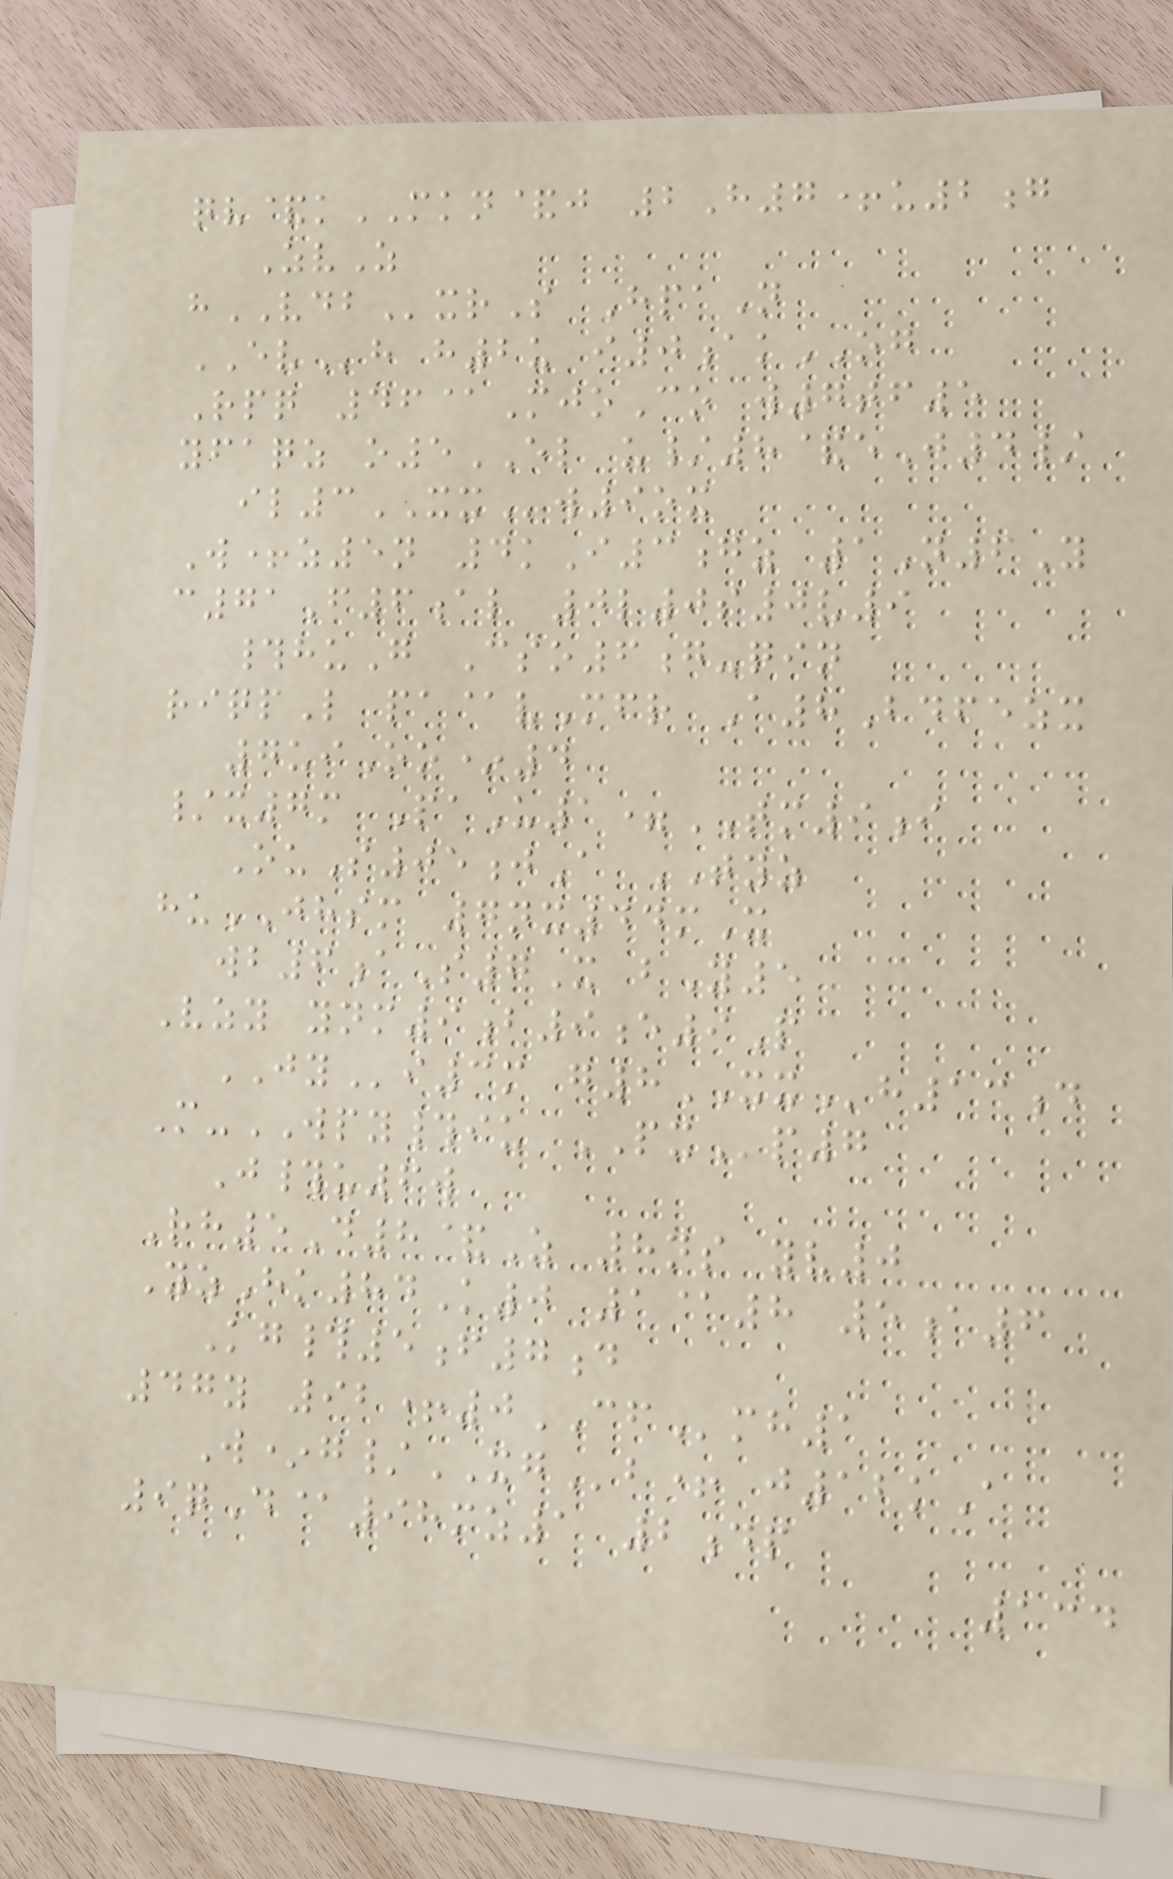qv&kMKN&j 2H7+u2g
ZvZ
hVDBxrS HpaN
EVh h2u i0akOG
Rpq 46@MjoCo w7tf5
yfaqz o5EL u/8&eJ4/
il3XXw9ox
W+z5n 4kI3gz 1N6Y
c71F6al 0l0s0v9
#huG Cso6g-qin
riqpL pa@vMfr A8Bdfezx
7uiOo*4
/x7m PaU1=TM9i
OuS05jA TYZ
huJHSM 7nx44mX
wb6aS7X bY5
Vzy ynm9b9e9P
JYi3m g8XXh13d
M-WPY#iu PXp7
J#u6w
Rh5D8&Z 8ns yv0
YzHk84K0 1@8 5a6
Kg#5f7d
47y 92+0CFmh1
W*g/XGb+ j12kA
9qD@98mz1 2dp
134
